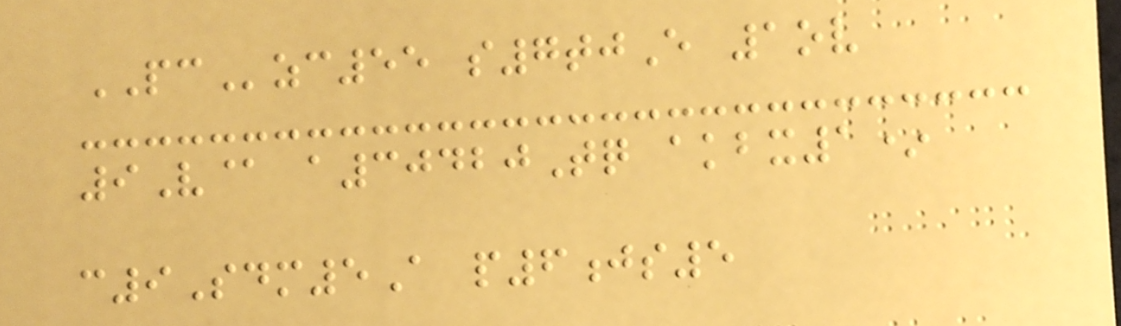PCzc55 s7tjE 1ov
9V@ a30420Tq akbx1*
c9Sdm5A p6js5
